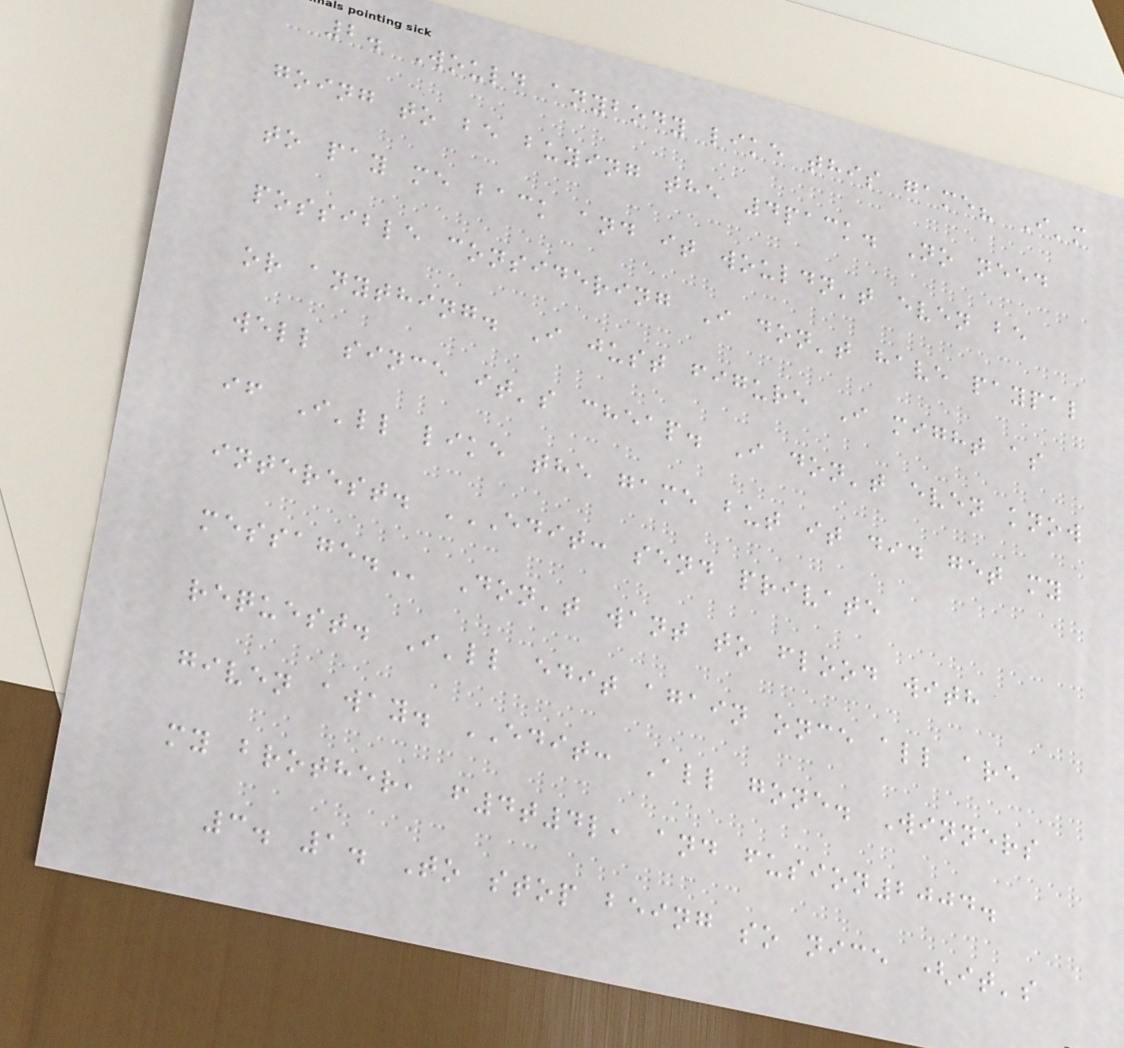2. Would anybody like this game? I'm
going to be buying the 4pack. No need
to pay me back and it wouldn't even be
possible considering I don't have paypal
or anything. I just figure I might as
well since it's cheap. I don't even know
if I'll like the game but it did get my
interest. EDIT: SEND PRIVATE
MESSAGE. Don't want to flood with
request. I'll edit again once all are
given away. EDIT: All gone. Winners
my brother, f4t4l, and fusion2004.
3. 1. To stop being so nice (it's
